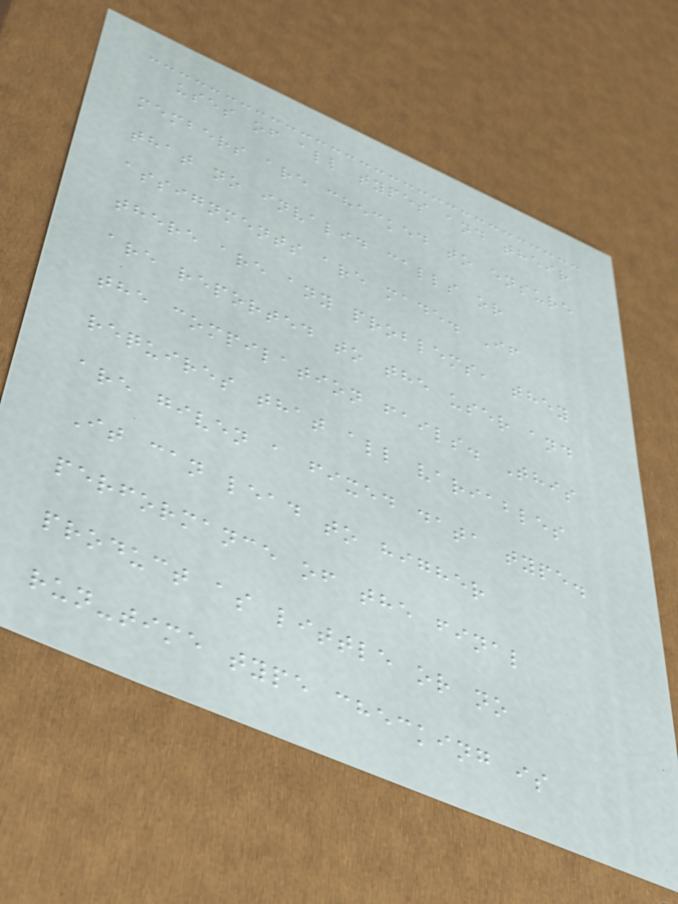uses of all types and their
members are checked to ensure
that no invalid calls or
assignments are made. If
there are any problems, they
are reported to the user and
the compilation fails. This
requires that all variables
are given a fixed data type.
It can lead to higher
performance of the final
product as little or no
run-time type checking is
